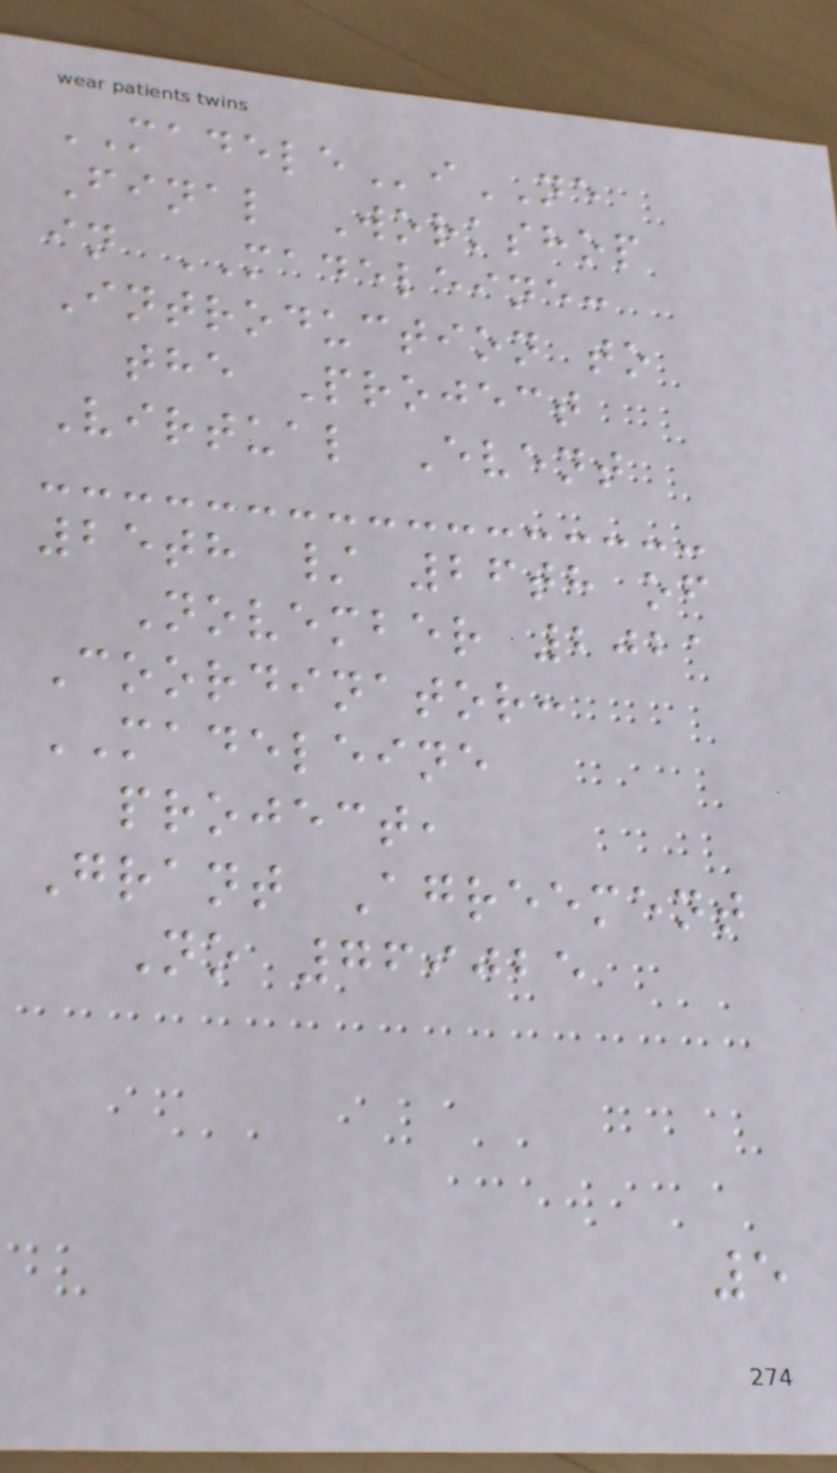MADELEiNE
Final Workshop
in MADELEINE:
Introduction to
the Project
Virtual Event
25th / 26th of
November 2021
Coordinator:
MADELEINE
project,
Grant Agreement
No 769025
5
